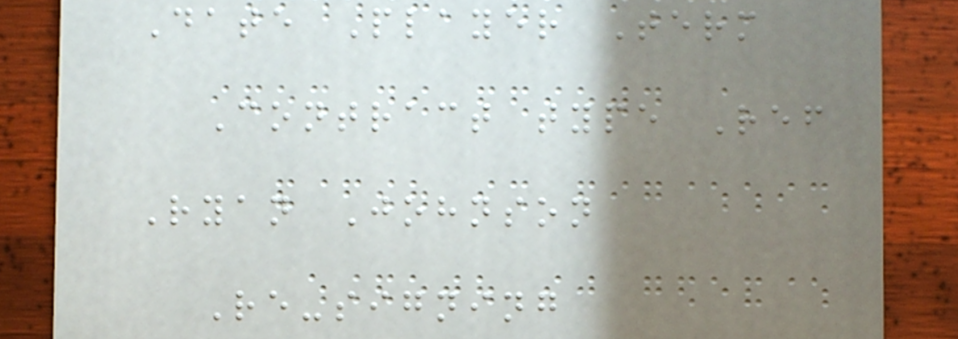Date Player Term
Contract type Ref
Ryan Johnson
Re-signing
